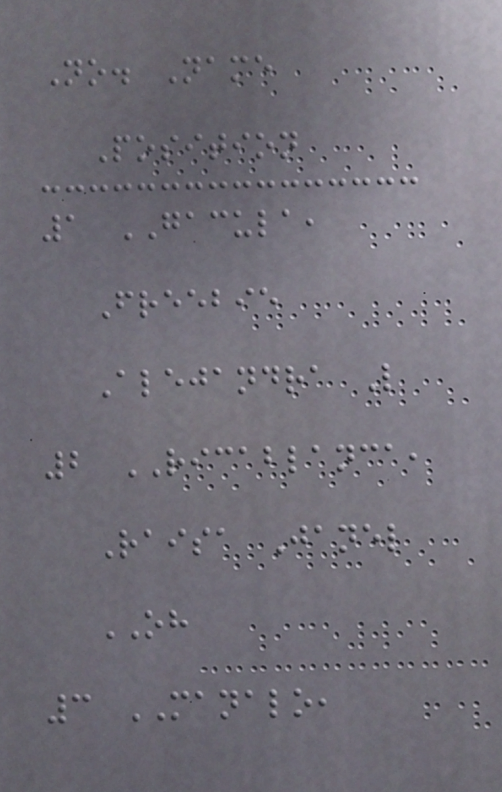No. Name
Position
1 GACULA,
Freebie
Alejandra L
2 RICABLANCA,
Raisa Janel
OH
3 MANALO,
